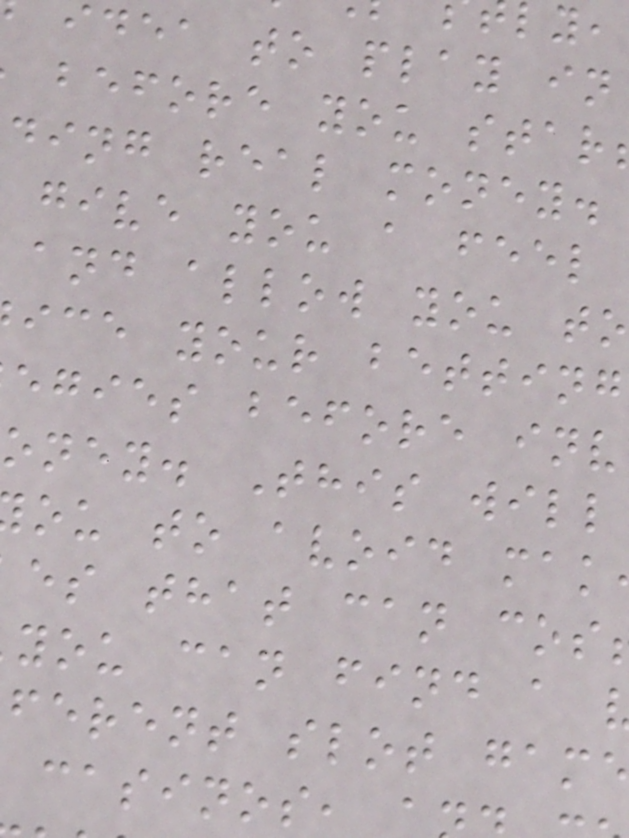idea to play in
before you star
ding real money.
give you a feel
and allow you to
ice your betting
egies before inv
oney. This will
ou to avoid mak
es that can cos
you can find a
ferent slot gam
casinos,
